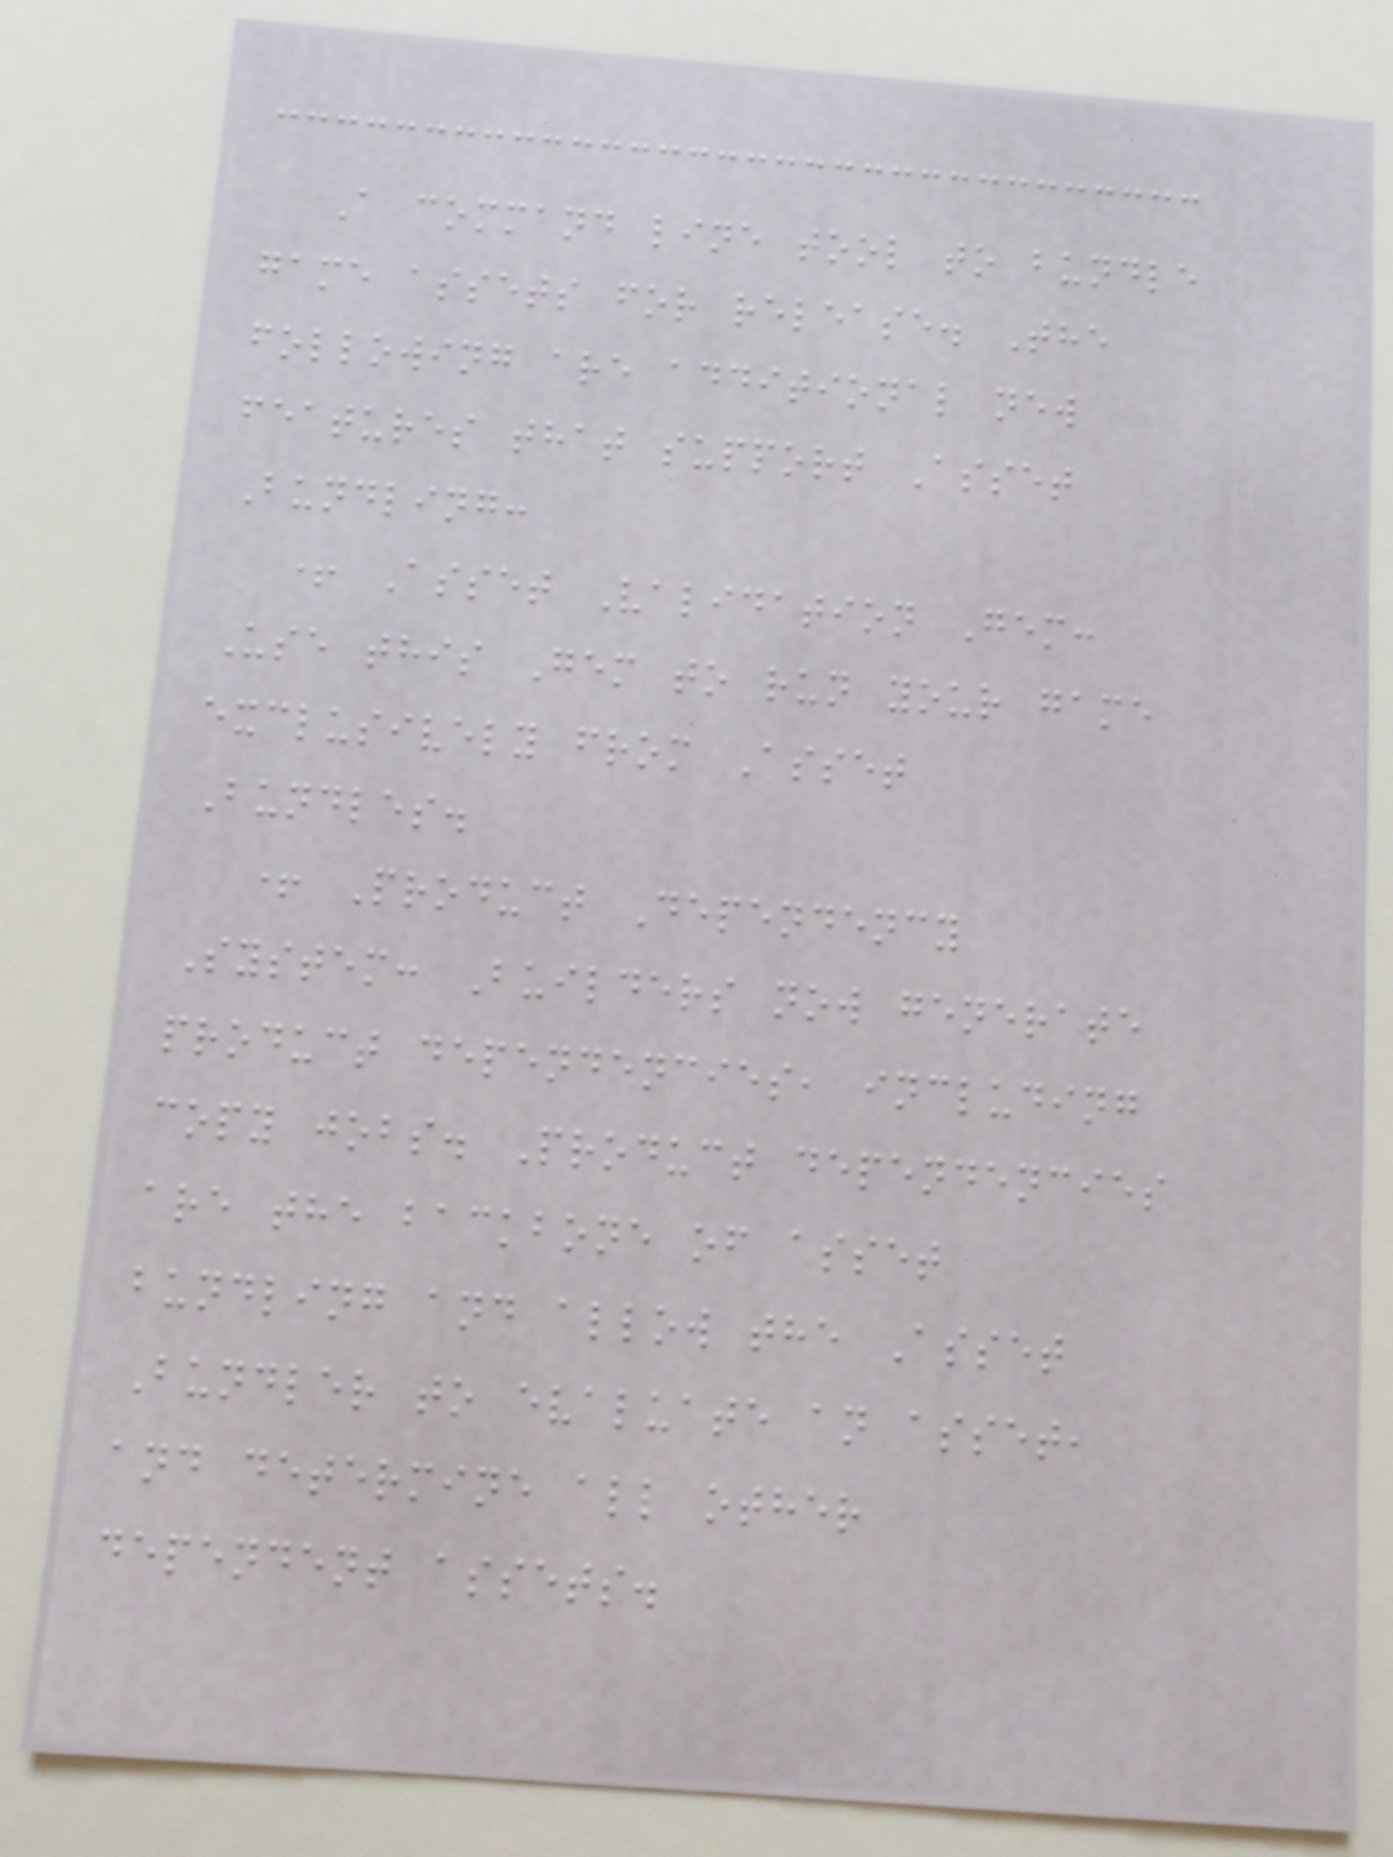A command line tool to bundle
game assets for release. The
following are additional new
features that support Asset
Bundling:
+ Asset Validation Gem:
Use this Gem to run your game
exclusively from Asset
Bundles.
+ Product Dependency
System: Builders now generate
product dependencies, including
copy jobs. Product dependencies
are the backbone of asset
bundling and allow the Asset
Bundler to evaluate an asset,
and determine all other
dependent assets.
